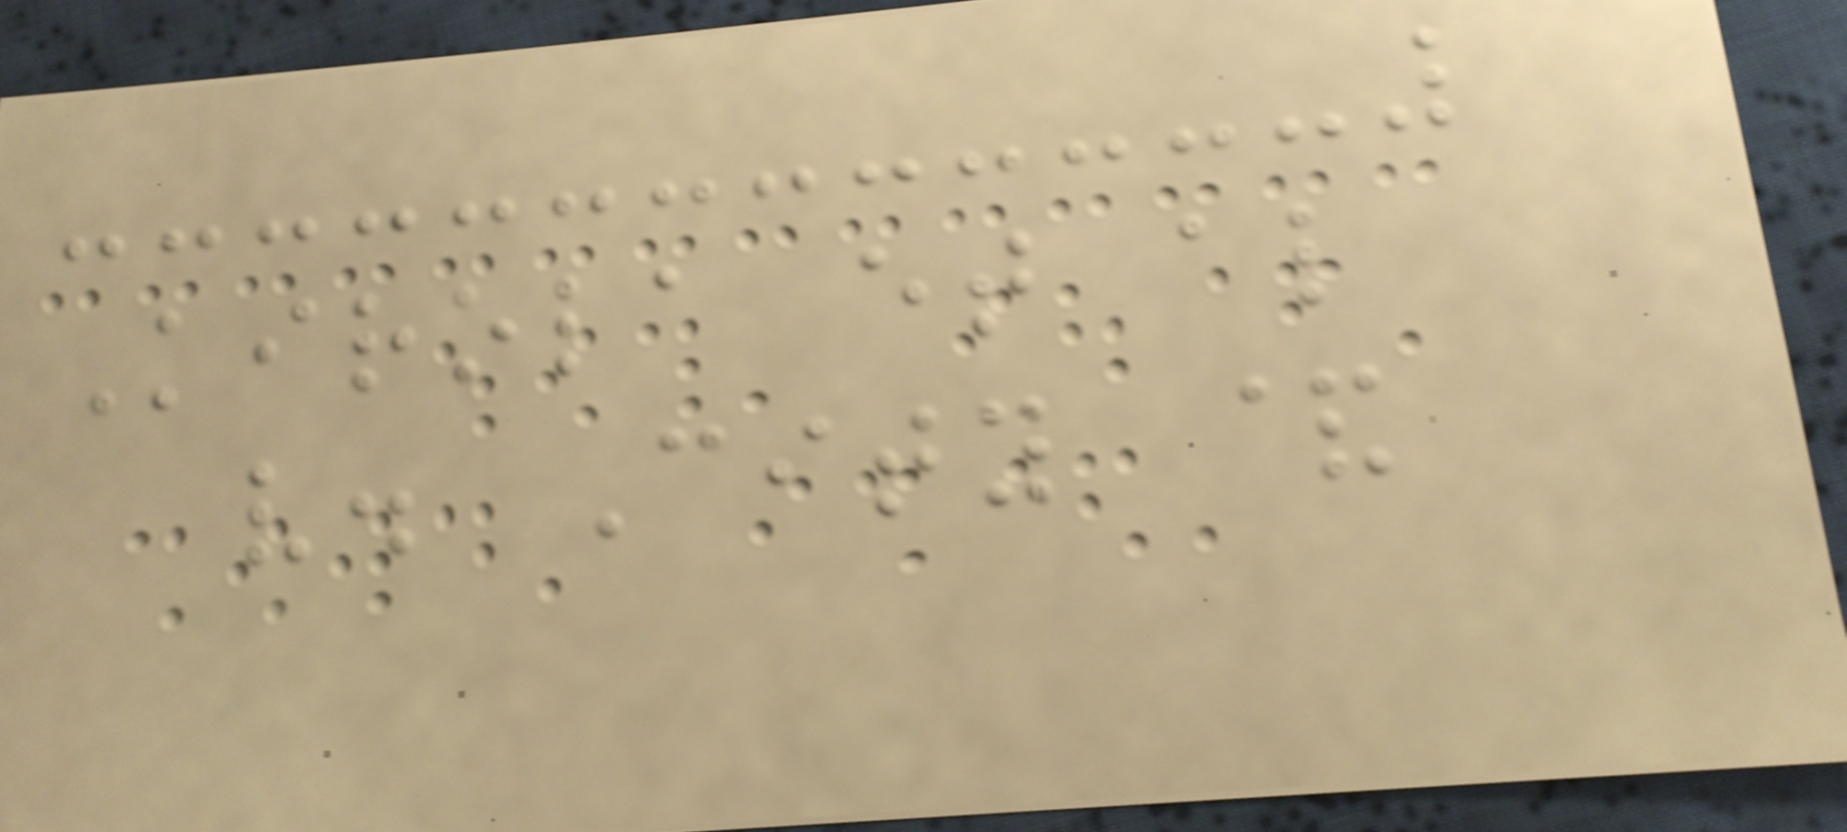Kirola et al
v. City &
